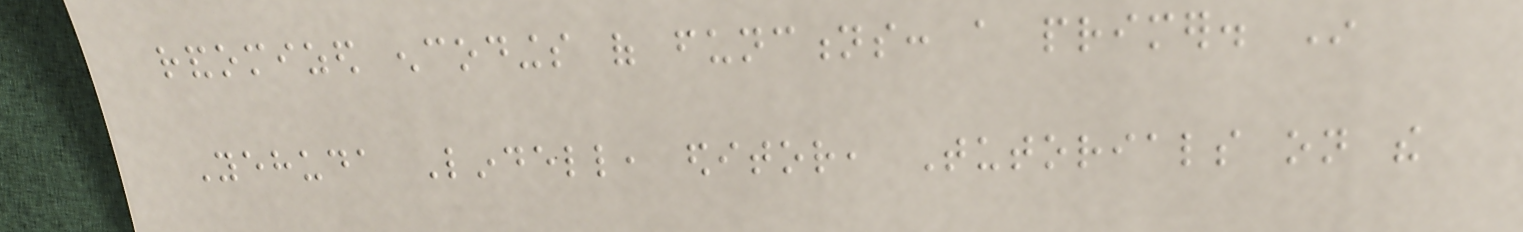randomized encodings of functions: a primer. In
Yehuda Lindell, editor, Tutorials on the
